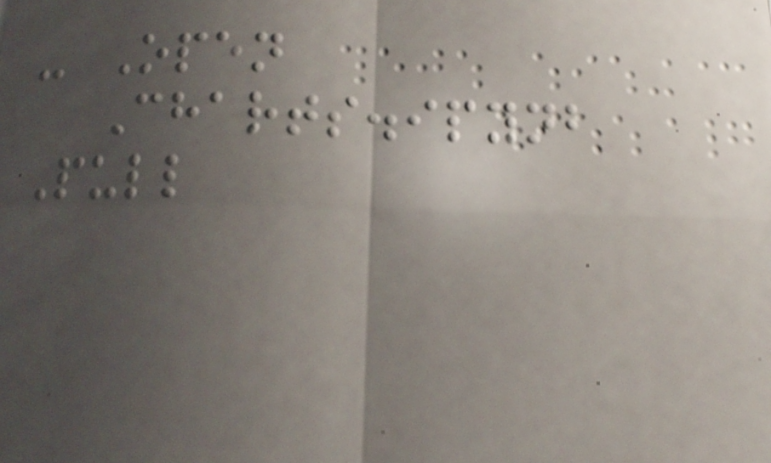- Open
Charts.ipynb
Pull
